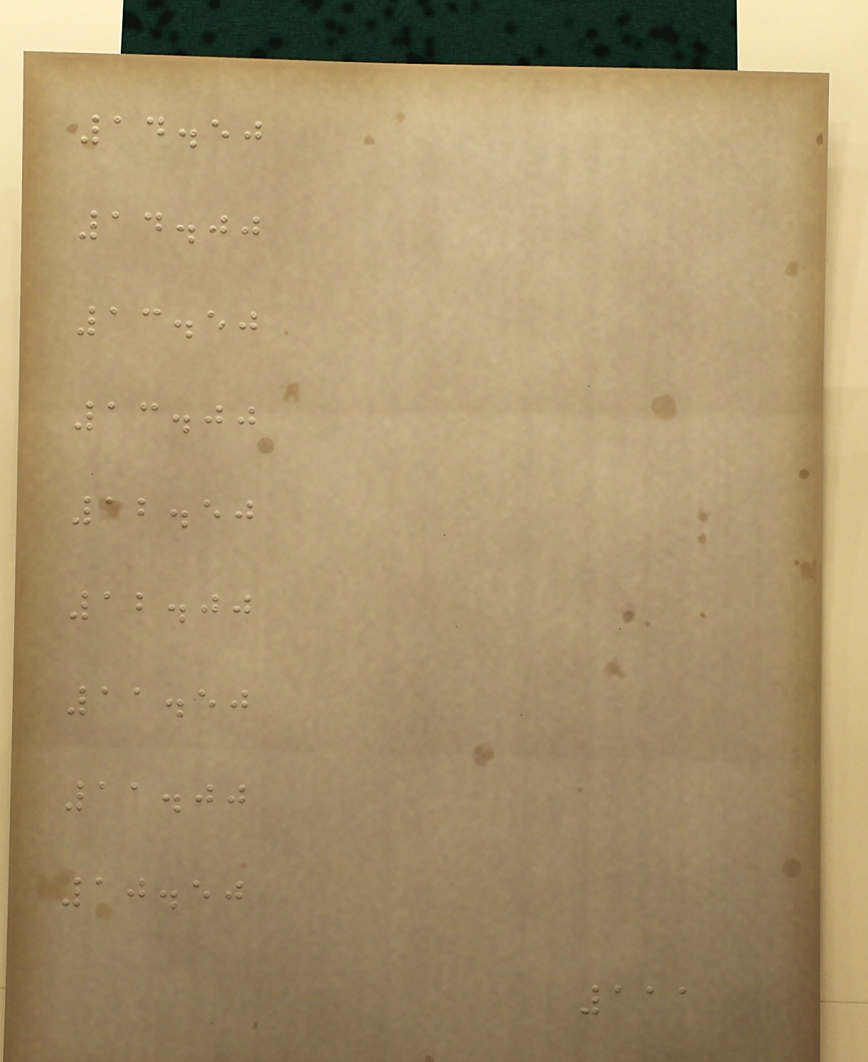14.50
14.00
13.50
13.00
12.50
12.00
11.50
11.00
10.50
111
